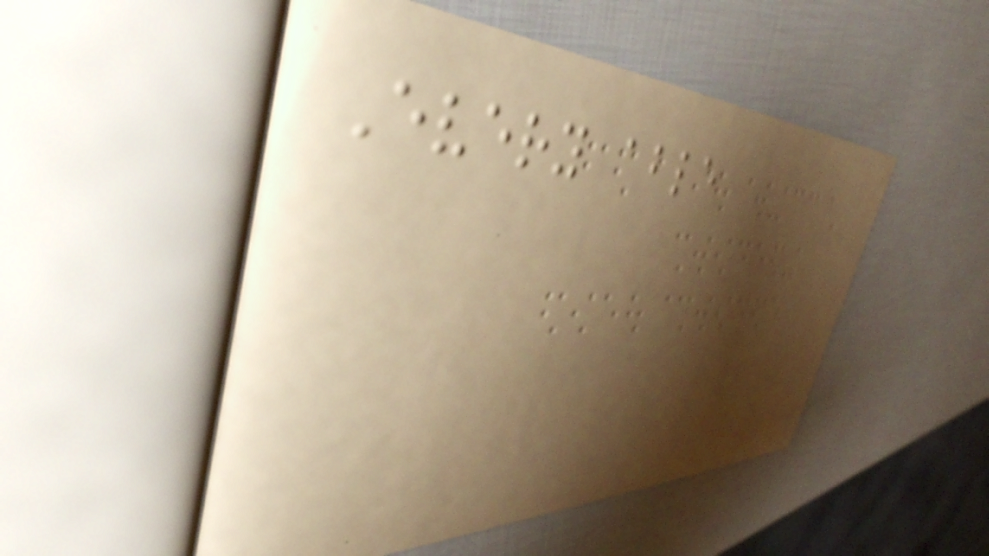Every able
